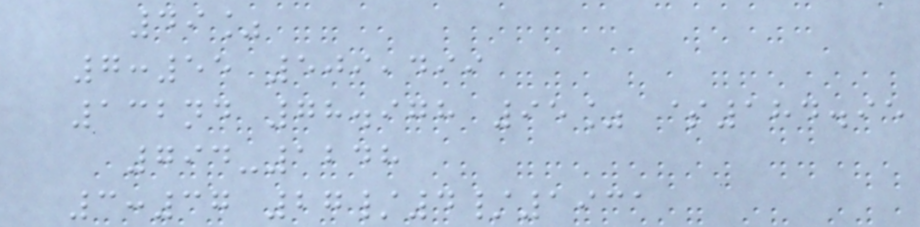49%
7:55 509,499
132nd 78.978 95% $184.95
794-1248
3:37 27/4/1931
